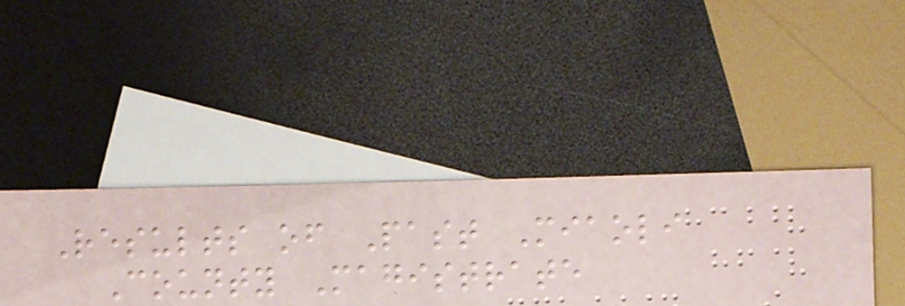Results of Past Miaoli
County Magistrate
